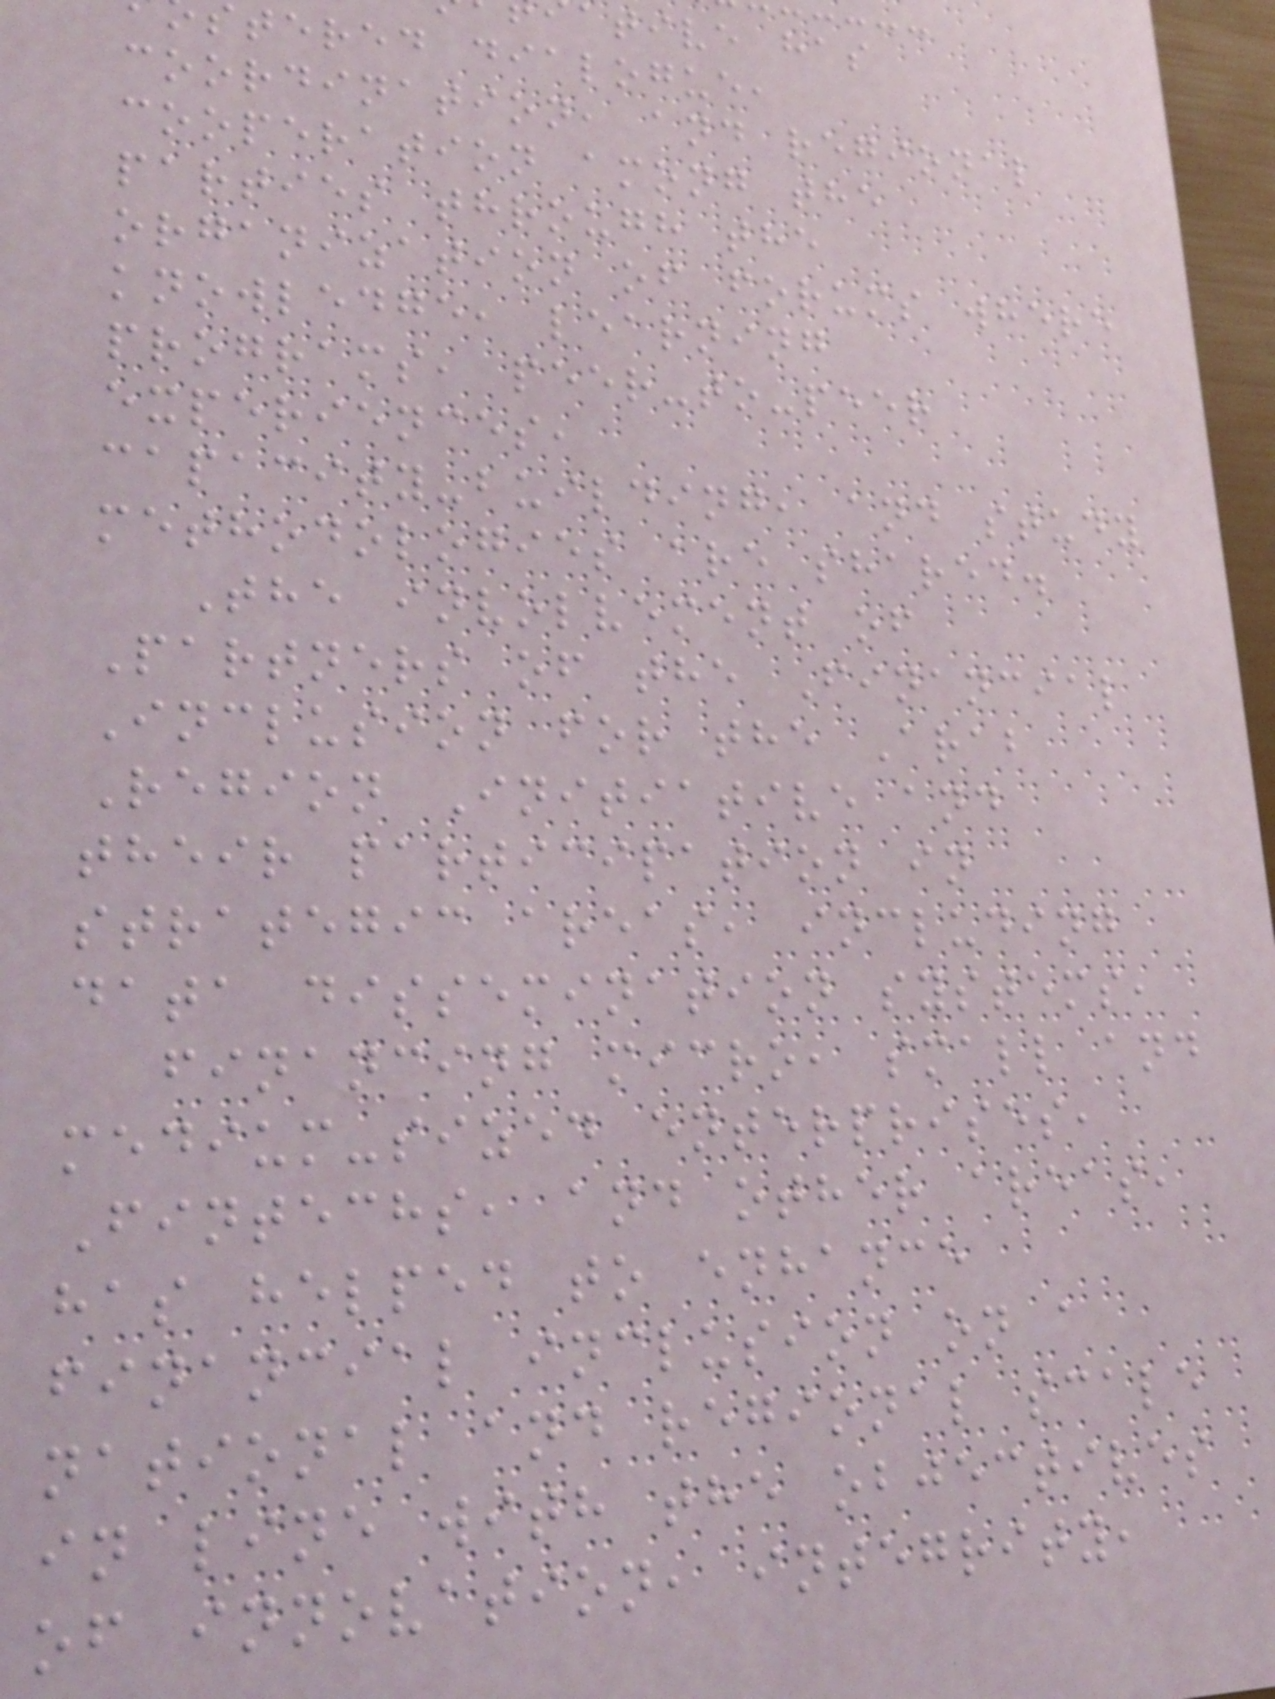ative has
tered dialogue,
coordination, and regional
cooperation among the
parties through the
organization of forums where
knowledge, learning
programs, peer-to-peer
experiences,
capacity-building, and study
methodologies are shared.
The involvement of
Partners of the Financial
Inclusion for the Arab
Region Initiative and
their participation in
strategic areas, including
data dissemination systems,
financing micro, small and
medium-sized enterprises,
Fintechs, and other areas,
has helped to enhance
financial inclusion on a
national and regional scale
in line with the objectives
of innovation, integrity,
